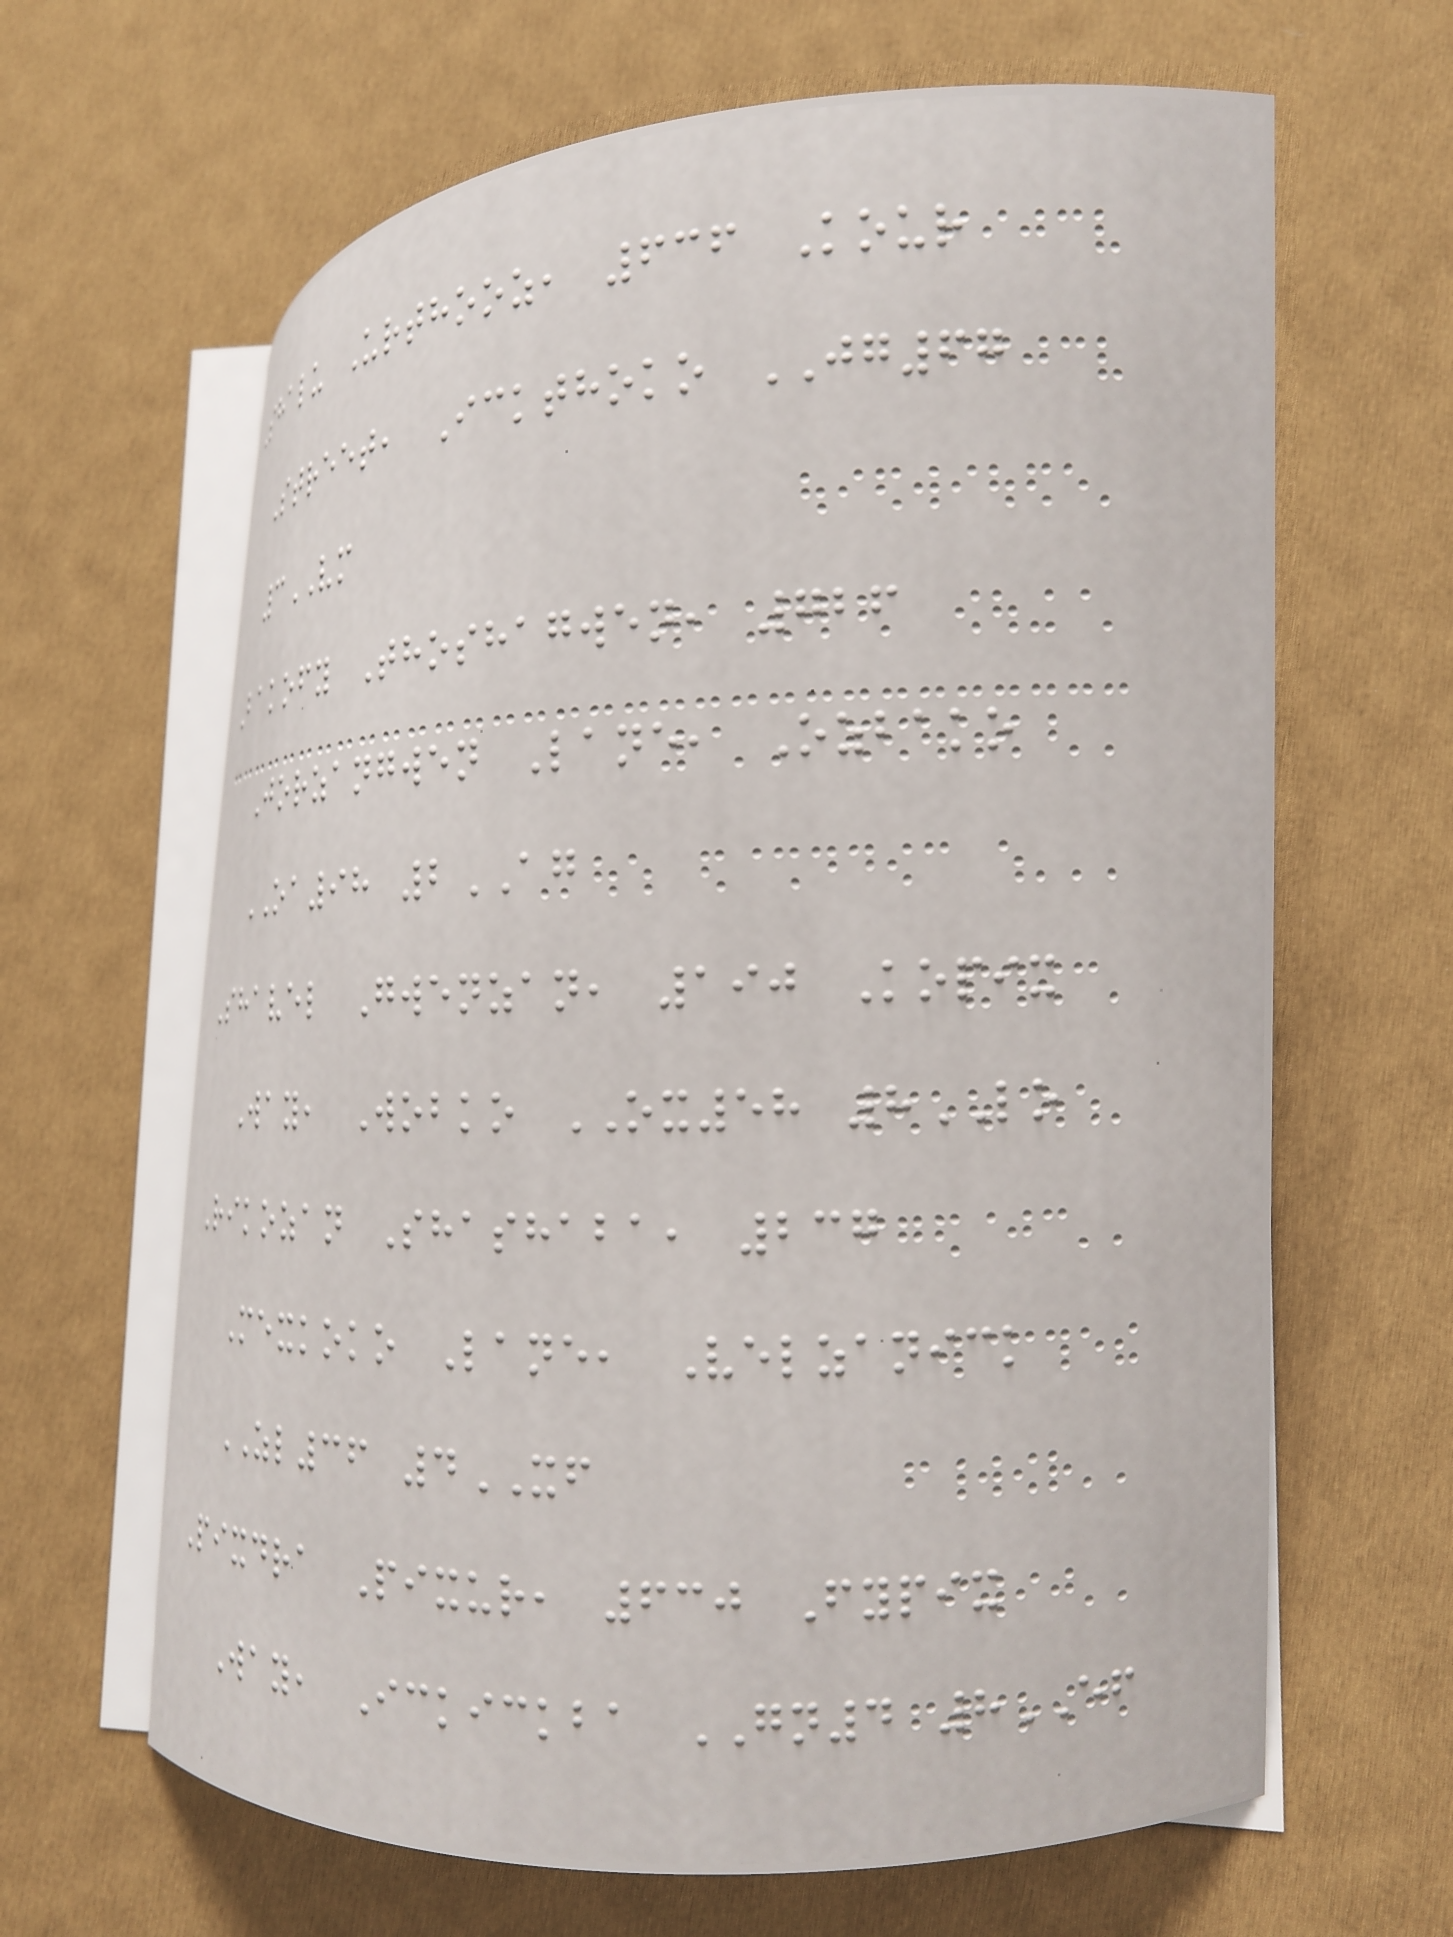Shalu Urthooz, 636 Kour
Street, Ickthoko JG67
3VM
Bakofy Thoshagwen, 726
Jorzangwen Lane, Ozbako
OA98 2AG
Shavel Gwenzan, 190 Kopix
Way, Wobko OX58 8LO
Rikozan Shashaba, 237
Mexkoko Lane, Velzanick
ZL36 4XF
Pixdra Pixur, 630 Fypix
Way, Ickickba GN4 8EF
